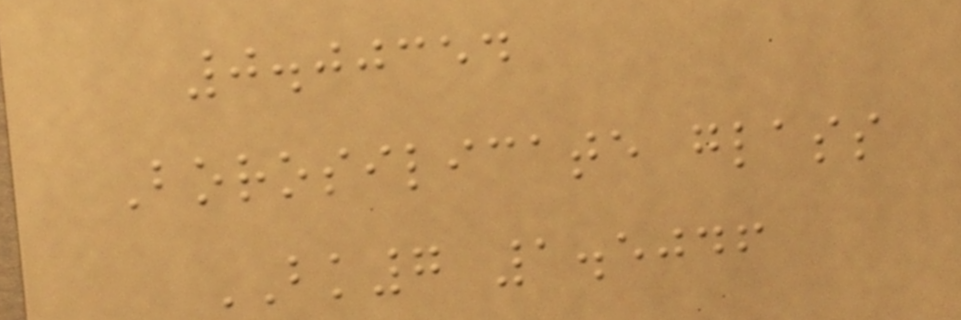0.00354
Borosilicate glass
BK7 1.5046
